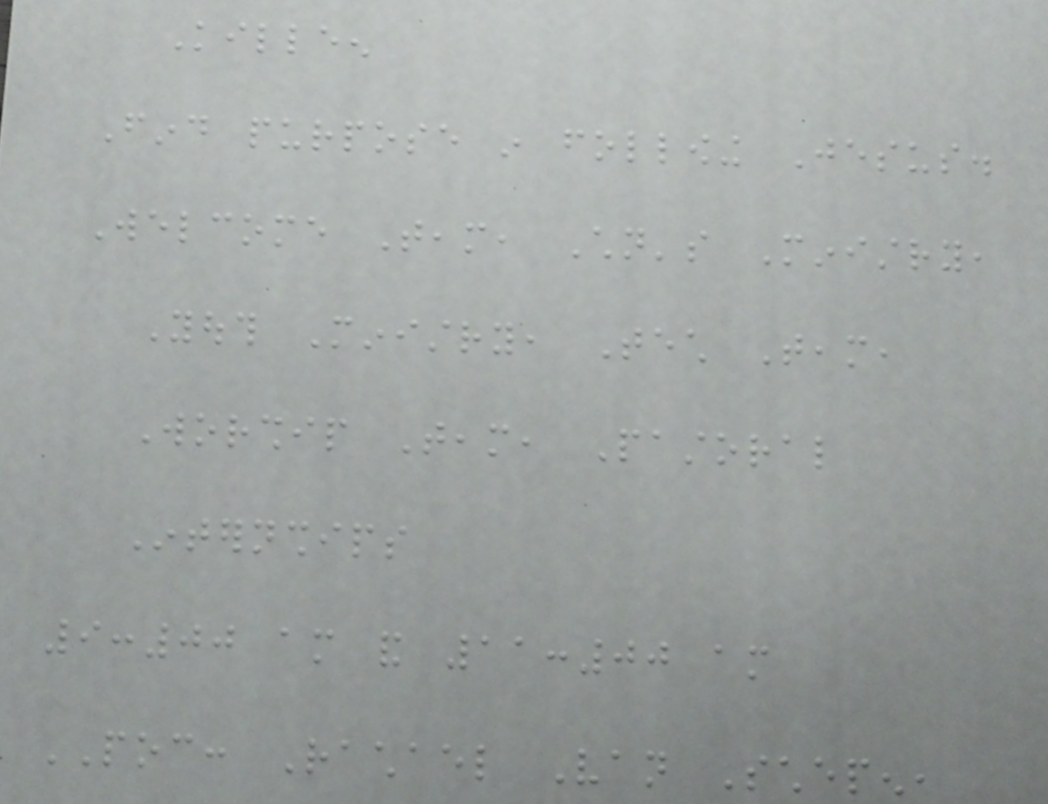Killeen
Find purpose in following Jesus.
Welcome Team, Children's Ministry,
Youth Ministry, Tech Team,
Worship Team, Pastoral
Internships
9:00 am and 11:00 am
POC: Rachael Van Schepen,
